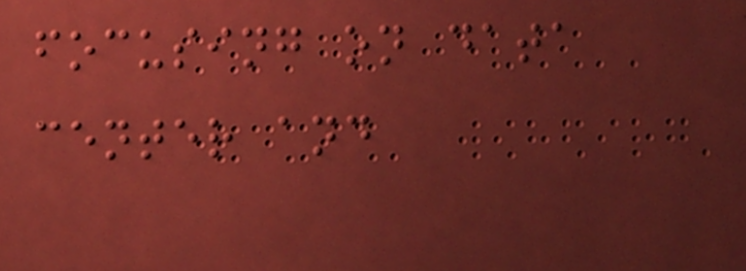focusing on data
center and
